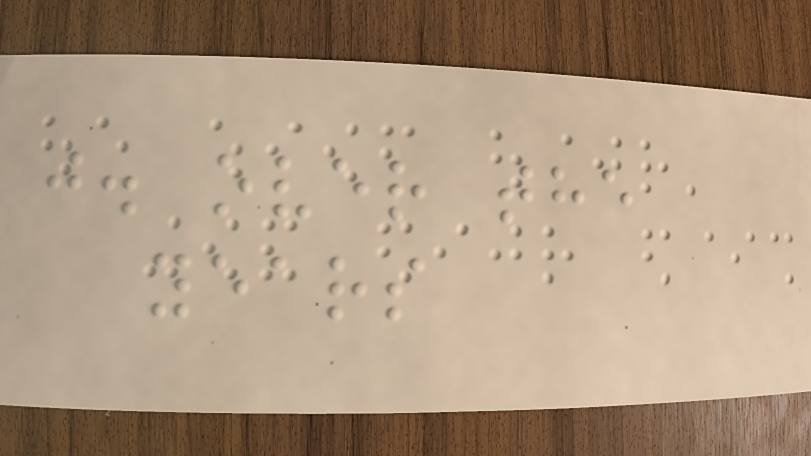j. over the
years
